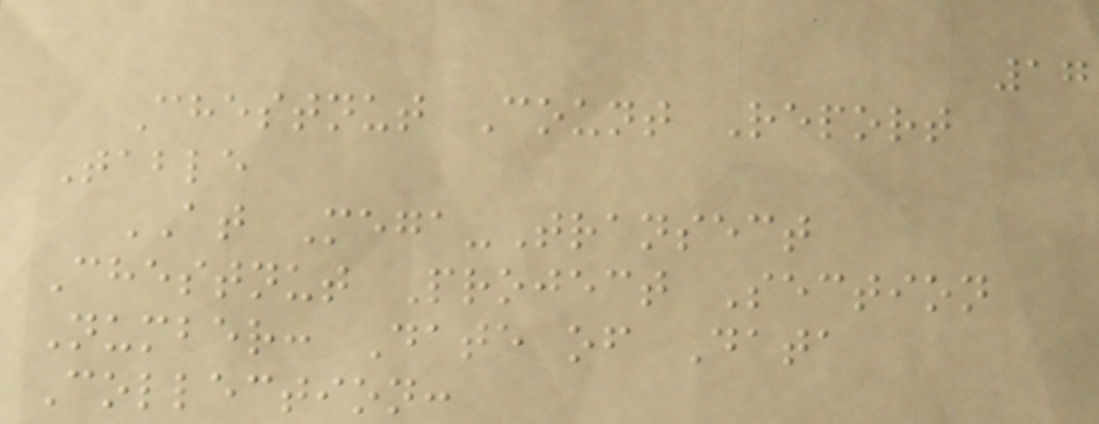17
Chestnut Count Report
Table
AT Mega-Transect
Chestnut Project Section
Number: Date of Data
Collection:
